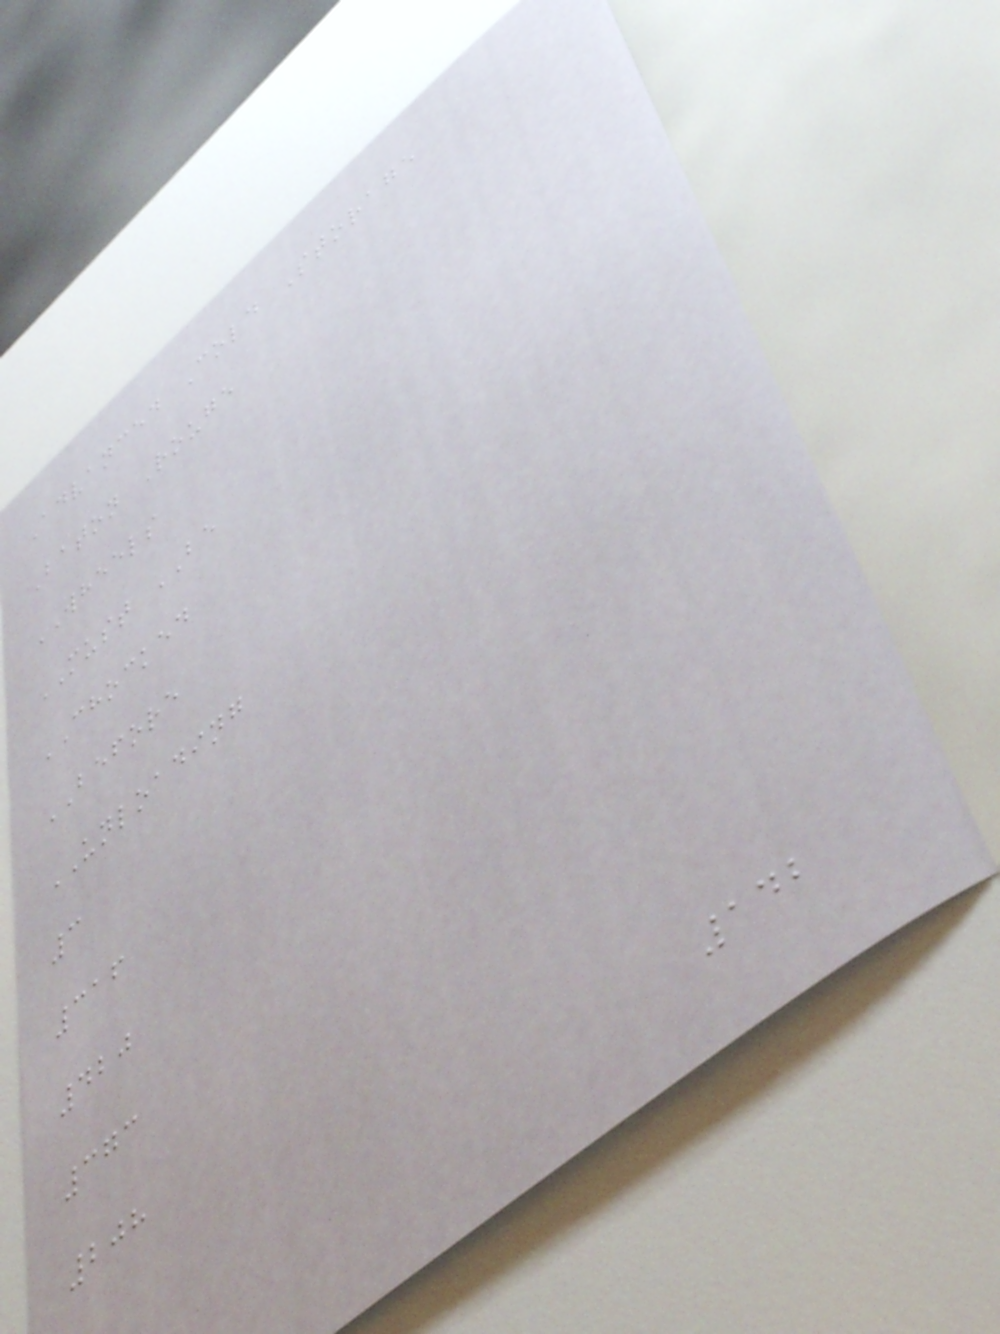Advanced Cold Storage
Baton Rouge
WHEELS
MUST BE
CHOCKED
BEFORE
UNLOADING
3
316
420
373
208
142
